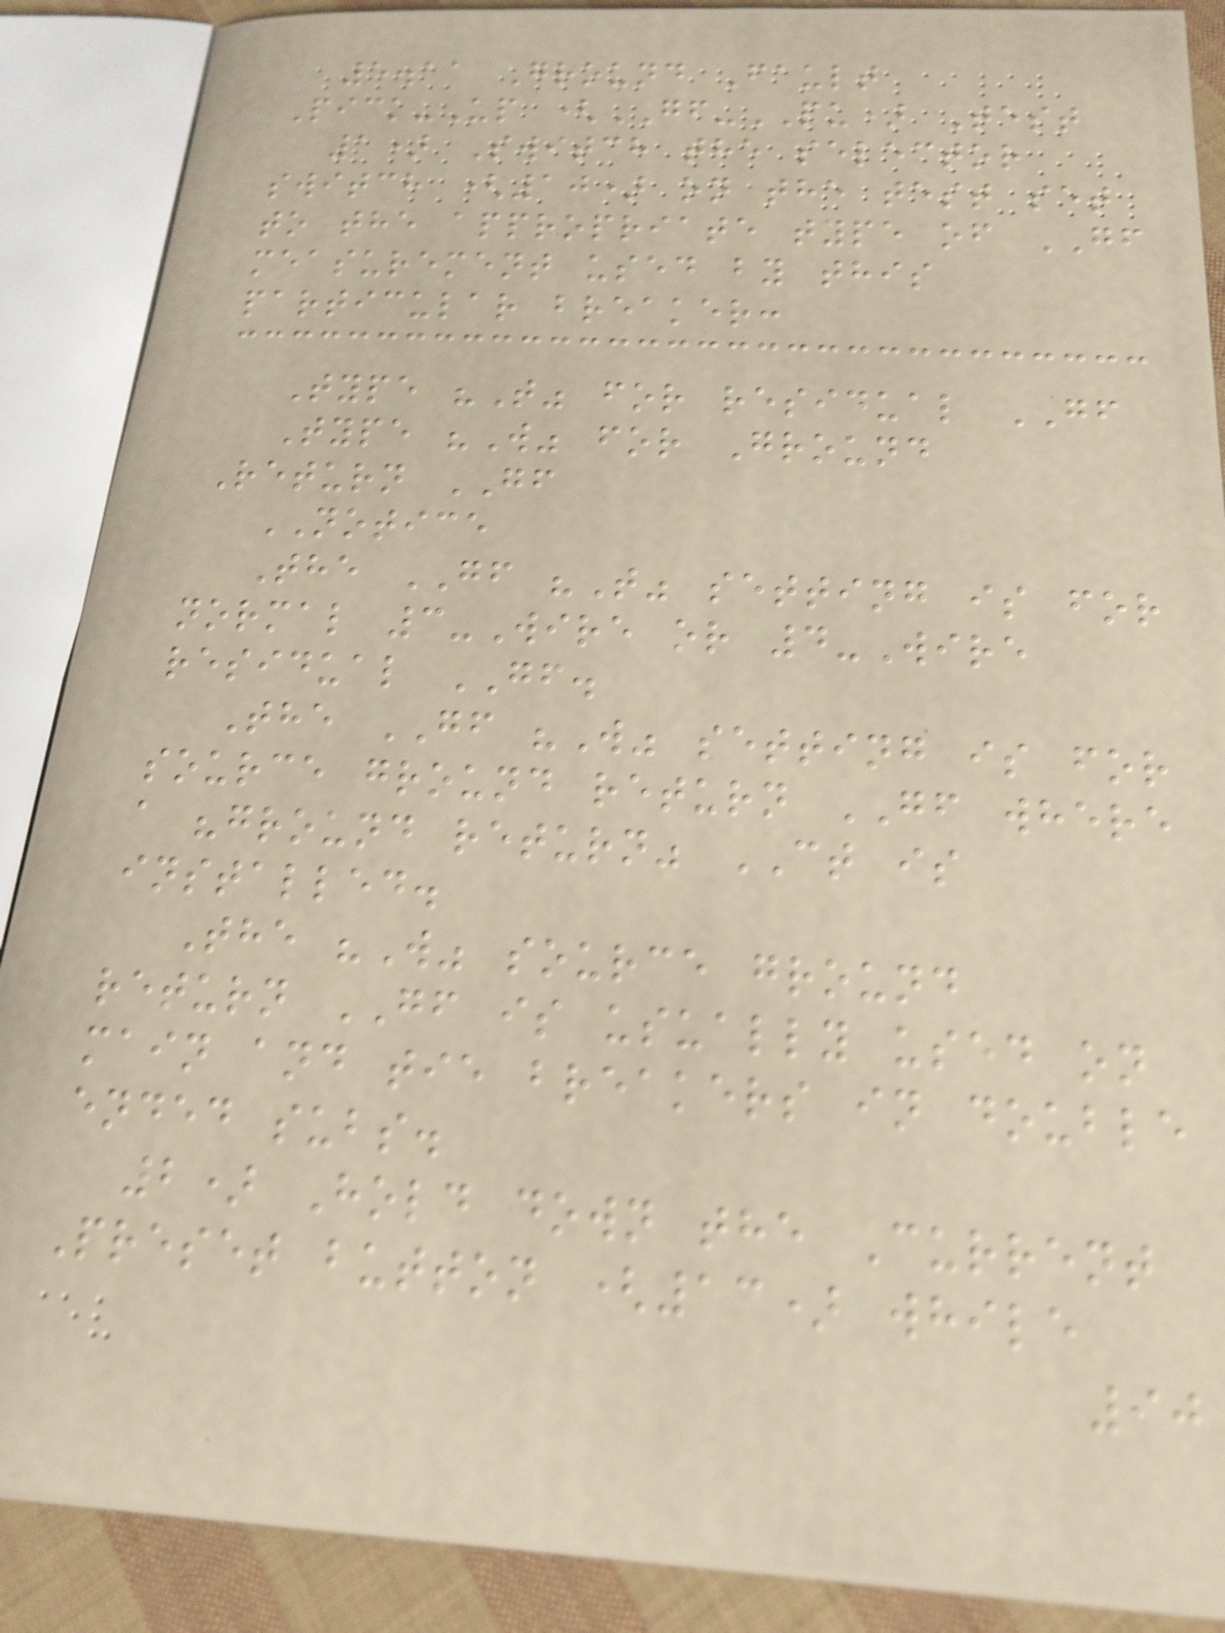5.11 Ground Fault
Pick-Up (GF-PU) Test
1) Switch the selector
switch (10) on the test set
to the appropriate type of GF
measurement used by this
particular breaker:
Type "T" for residual GF
Type "W" for Ground
Return GF
NOTICE
The GF "T" setting is for
normal 3-Wire or 4-Wire
residual GF.
The GF "W" setting is for
source ground return GF where
a "ground return" CT is
installed.
The "W" source ground
return GF is usually used on
main and tie breakers in double
ended subs.
2) Hold down the Current
Preset button (13) while
90
